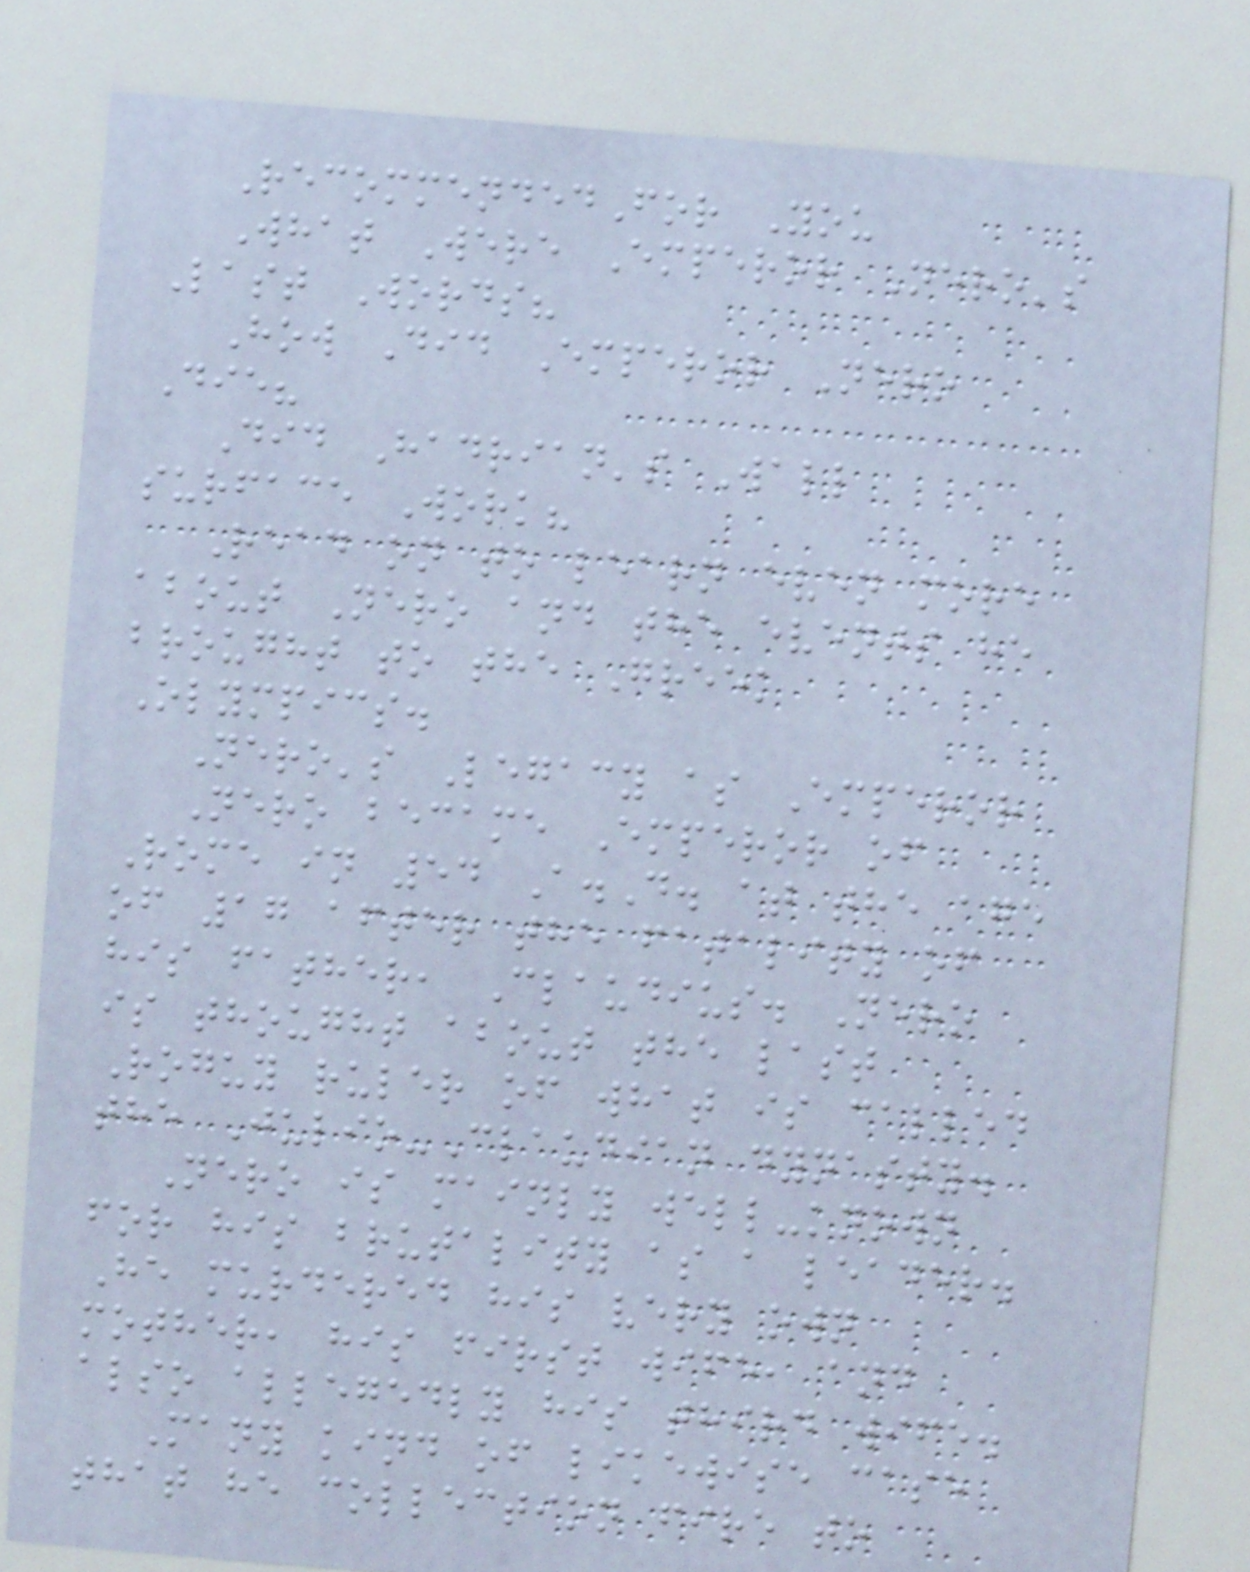RecommendedFor You
What Were Emperor Nero's
Last Words?
How Did Emperor Nero
Die?
Did Hadrian's Wall
surface Work?
Read on to learn even more
about Nero and the events he
brought to the Greek
Olympics.
Nero's Legacy as Emperor
Nero became Emperor of
Rome in 54 A.D. at the age
of 17 after the fatality of
his father, Claudius. Nero
is thought about the last
Roguy ruler of what is called
the Julio-Claudian dynasty.
Nero is mainly well-known
for his brutality as a leader.
He murdered his very own
mother, his first wife, and
also allegedly his third wife.
Many kind of likewise case
that he collection fire to
